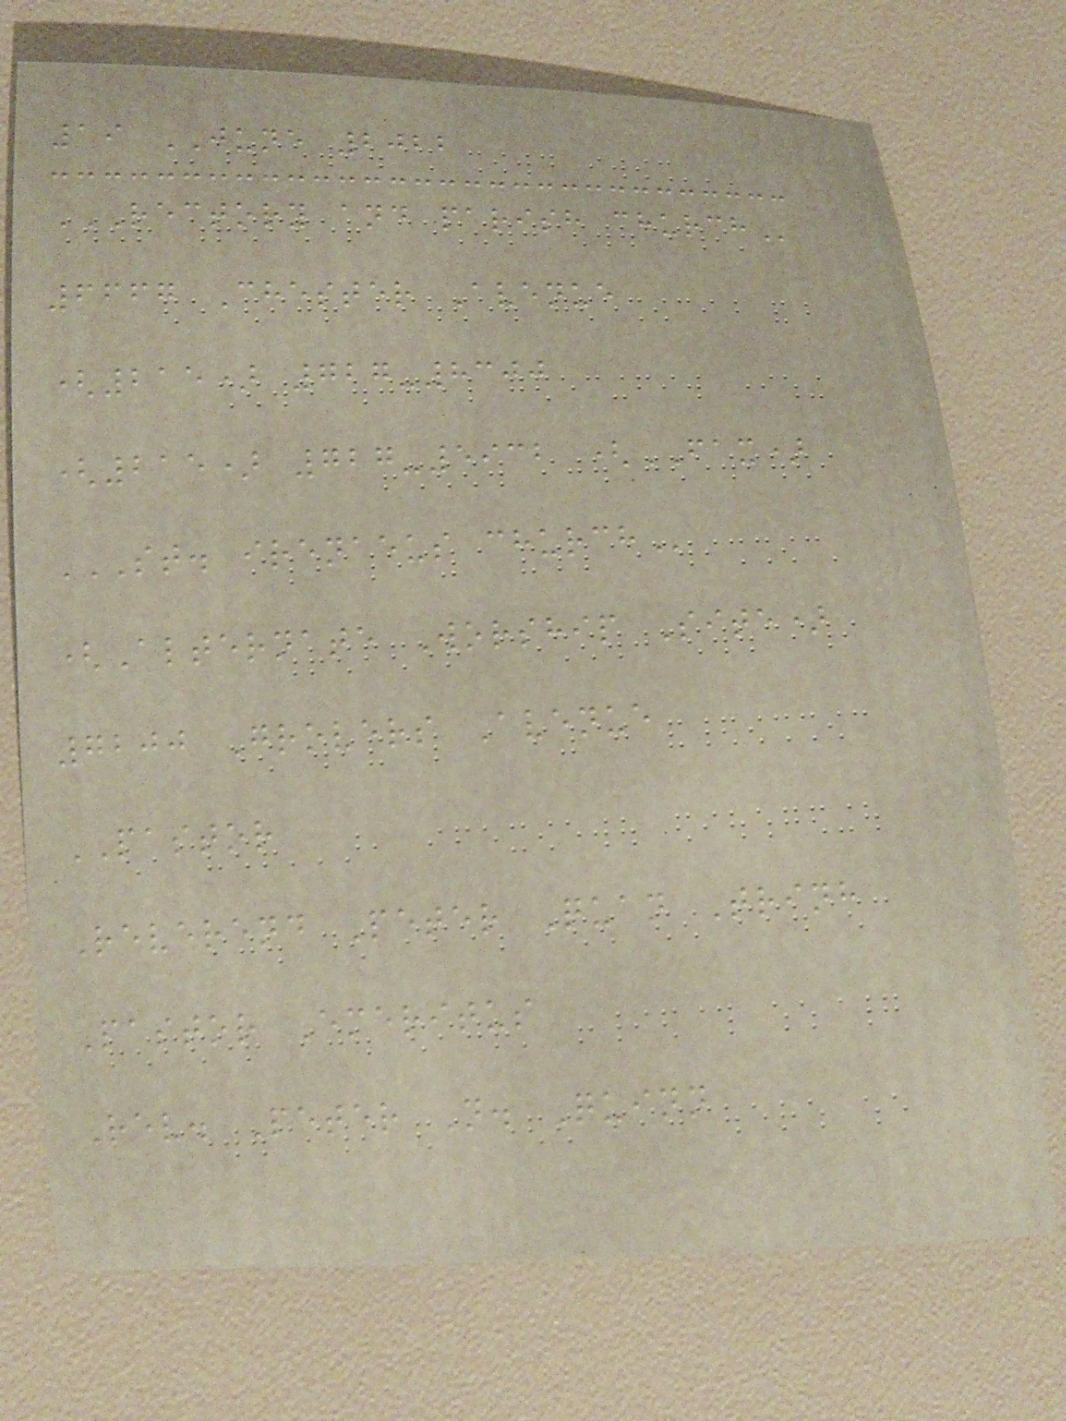19 JUNE 2022
RECTORY AND PARISH CHURCH
6667 Chester Avenue
(215) 727-8300
(215) 727-5932 (FAX)
ST. IRENAEUS CHURCH
(Alternate Worship Site)
7200 Grovers Avenue
PASTOR
Reverend Peter Quan Trinh
Pastor Emeritus
Rev. Peter N. Quinn
